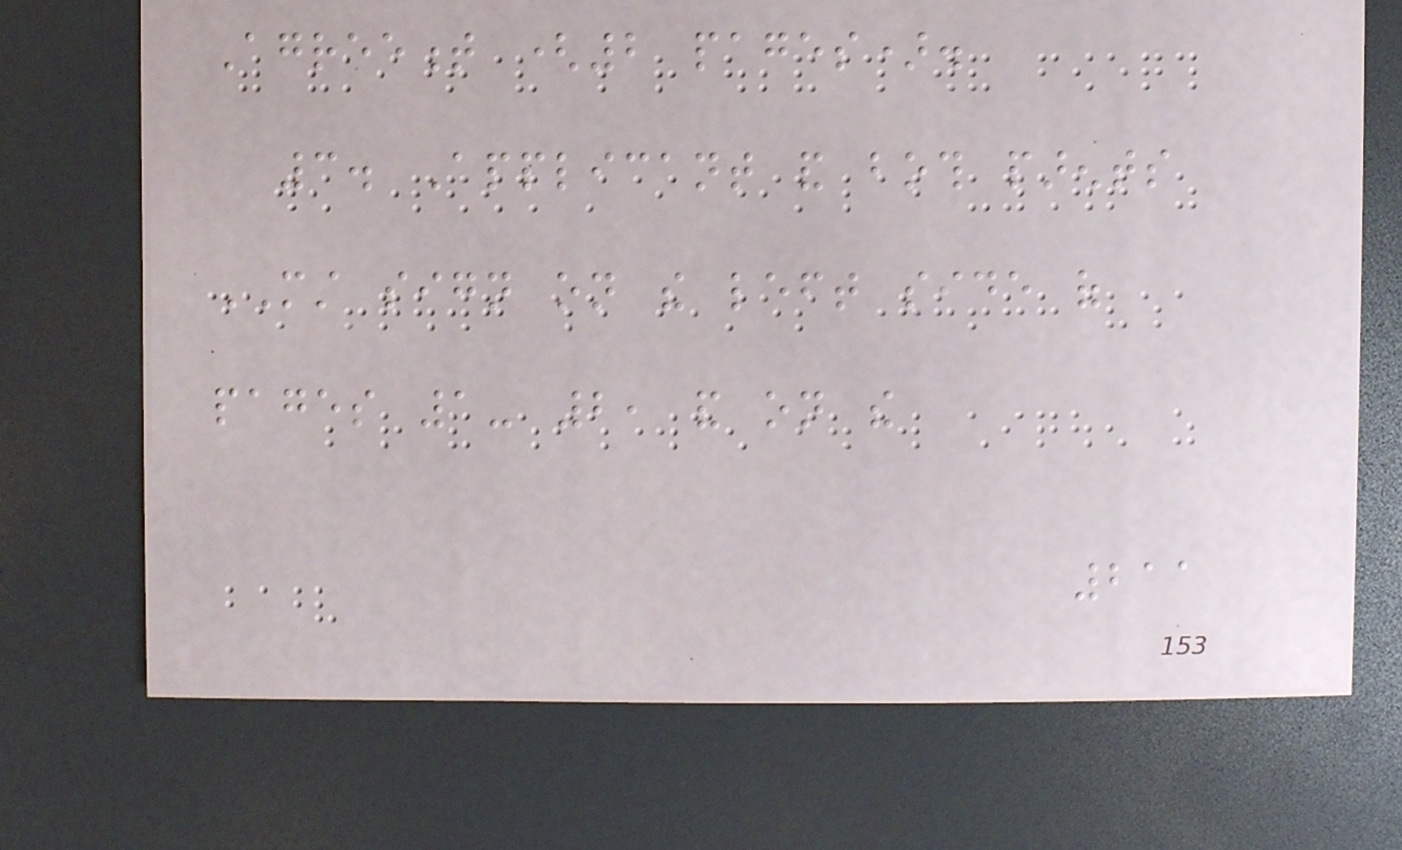Agreement (2 pages).
3. Applicant and both parents
MUST sign on the left side of
pages 1- 2, and on the
211
